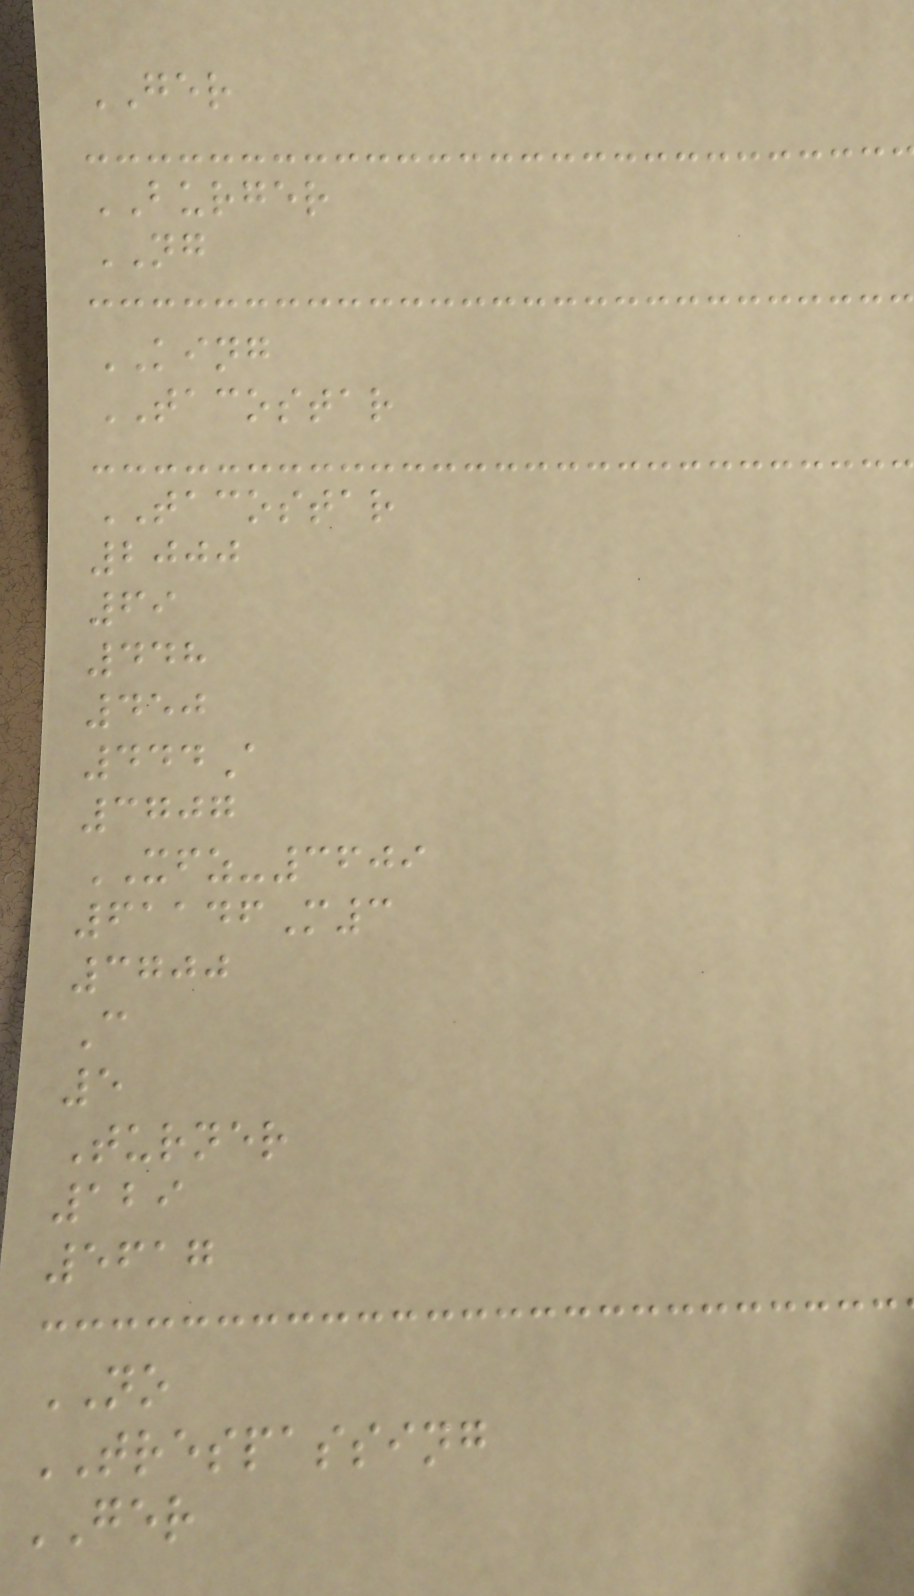GER
BURGER
NG
KING
TACOSTAR
TACOSTAR
2000
69
448
450
444A
3707
XFZ-3609
61146M3
3700
C
5
Turner
129
5617
NO
TRESPASSING
GER
